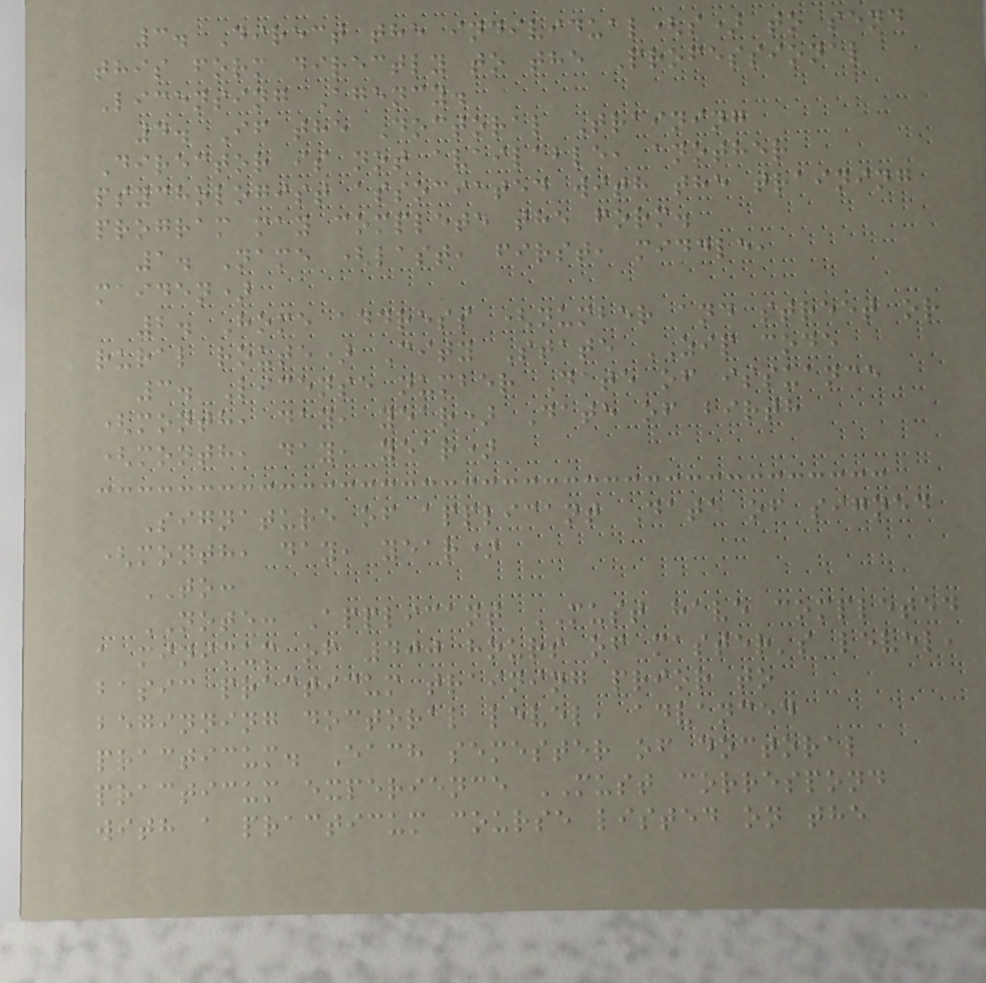3. Direct the individual(s) to send
this form directly to the Professional
Licensing Agency.
4. If the Doctoral Training
Director is not available, another
psychologist associated with the training
program may complete the form.
1. Name (last, first, middle,
maiden)
2. Home address (number and street or
rural route) City State ZIP code
3. License number Date of issuance
(month, day, year) Date of birth
(month, day, year)
Signature of applicant Date of signed
(month, day, year)
TO:
NOTE: Applicant MUST have completed
a minimum of 400 hours of master's level,
basic practicum training prior to
beginning doctoral level, advanced
practicum. Each semester of doctoral
practicum experience MUST correspond
with a practicum course listed on the
